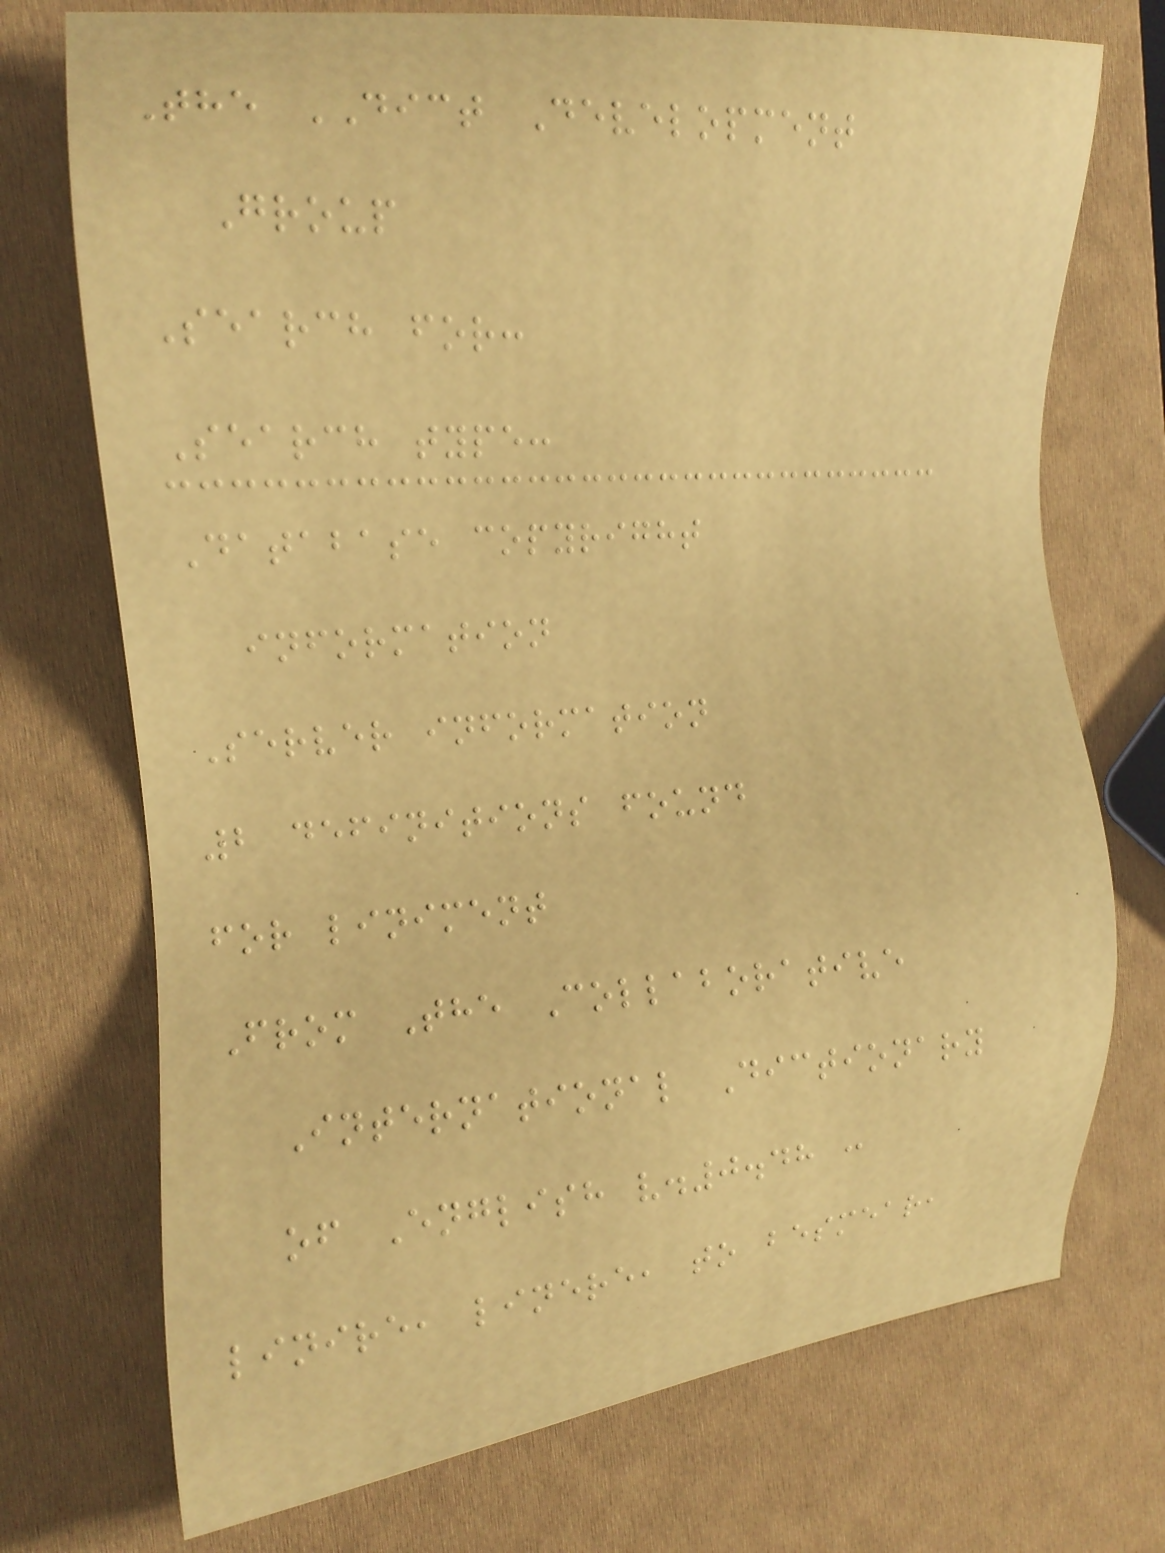The DICT Development
Group
Search for:
Search type:
Database copyright
information
Server information
2 definitions found
for liniment
From The Collaborative
International Dictionary
of English v.0.48 :
linire, linere, to besmear,
